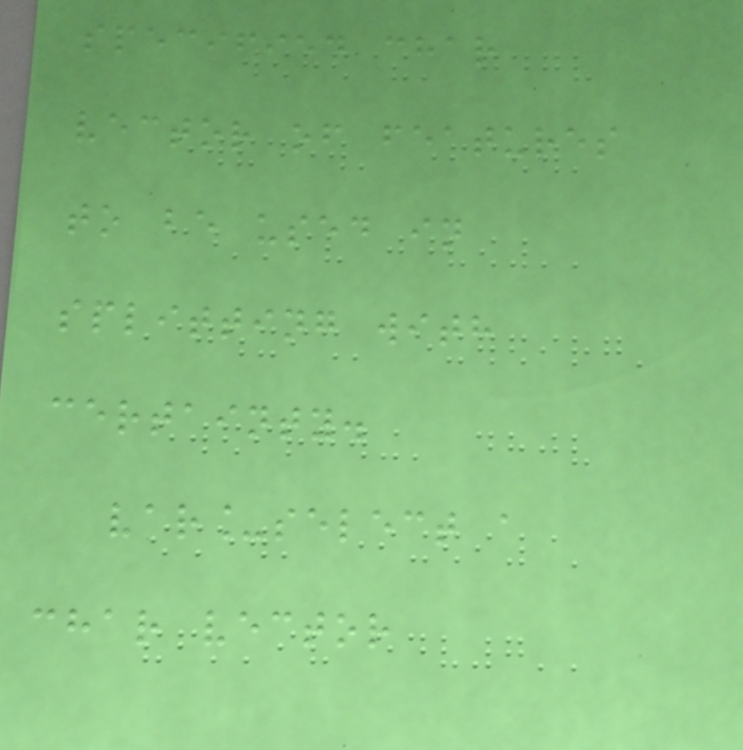specified char
vector of features
to be used in
splitting with
certainty.
var_select a
char vector
